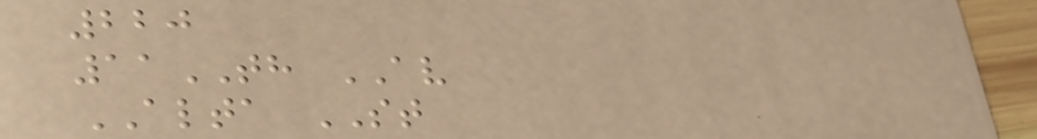220
11TH AV
ALTA ST
